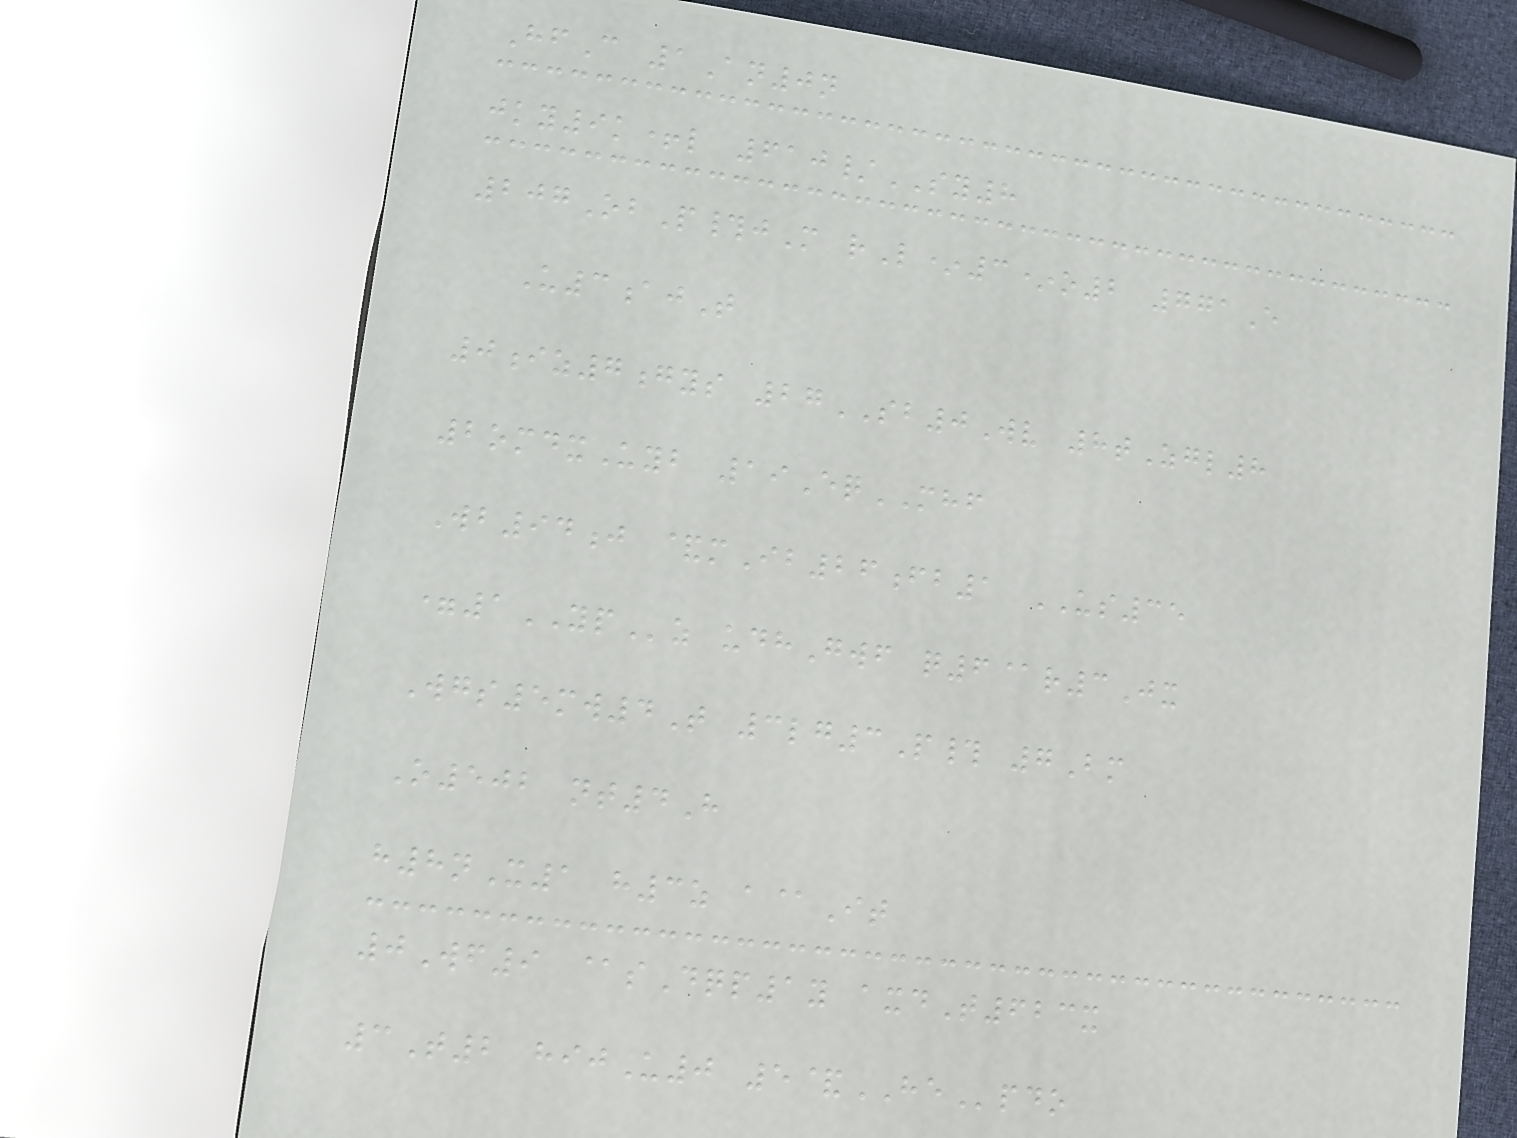HfC 1An0n
jky9k+l 610/SY8
207ObP#jM rL*3*o2 771E
U3ajT
0iz7gys 27SB0Wv 8tZgl8
2omdxUyb 19EqMHF
Wb94j &mIb26fb1 US35
=1YPz udhGwf q6@r3Jx
Wgs5mw4T 3lg3P# 7Bm
O502 nt4H
h8nX1 h3z a@It
0Wf9 @sDqp1y axdT623x
3T2 hijU0 5&HEpdo
